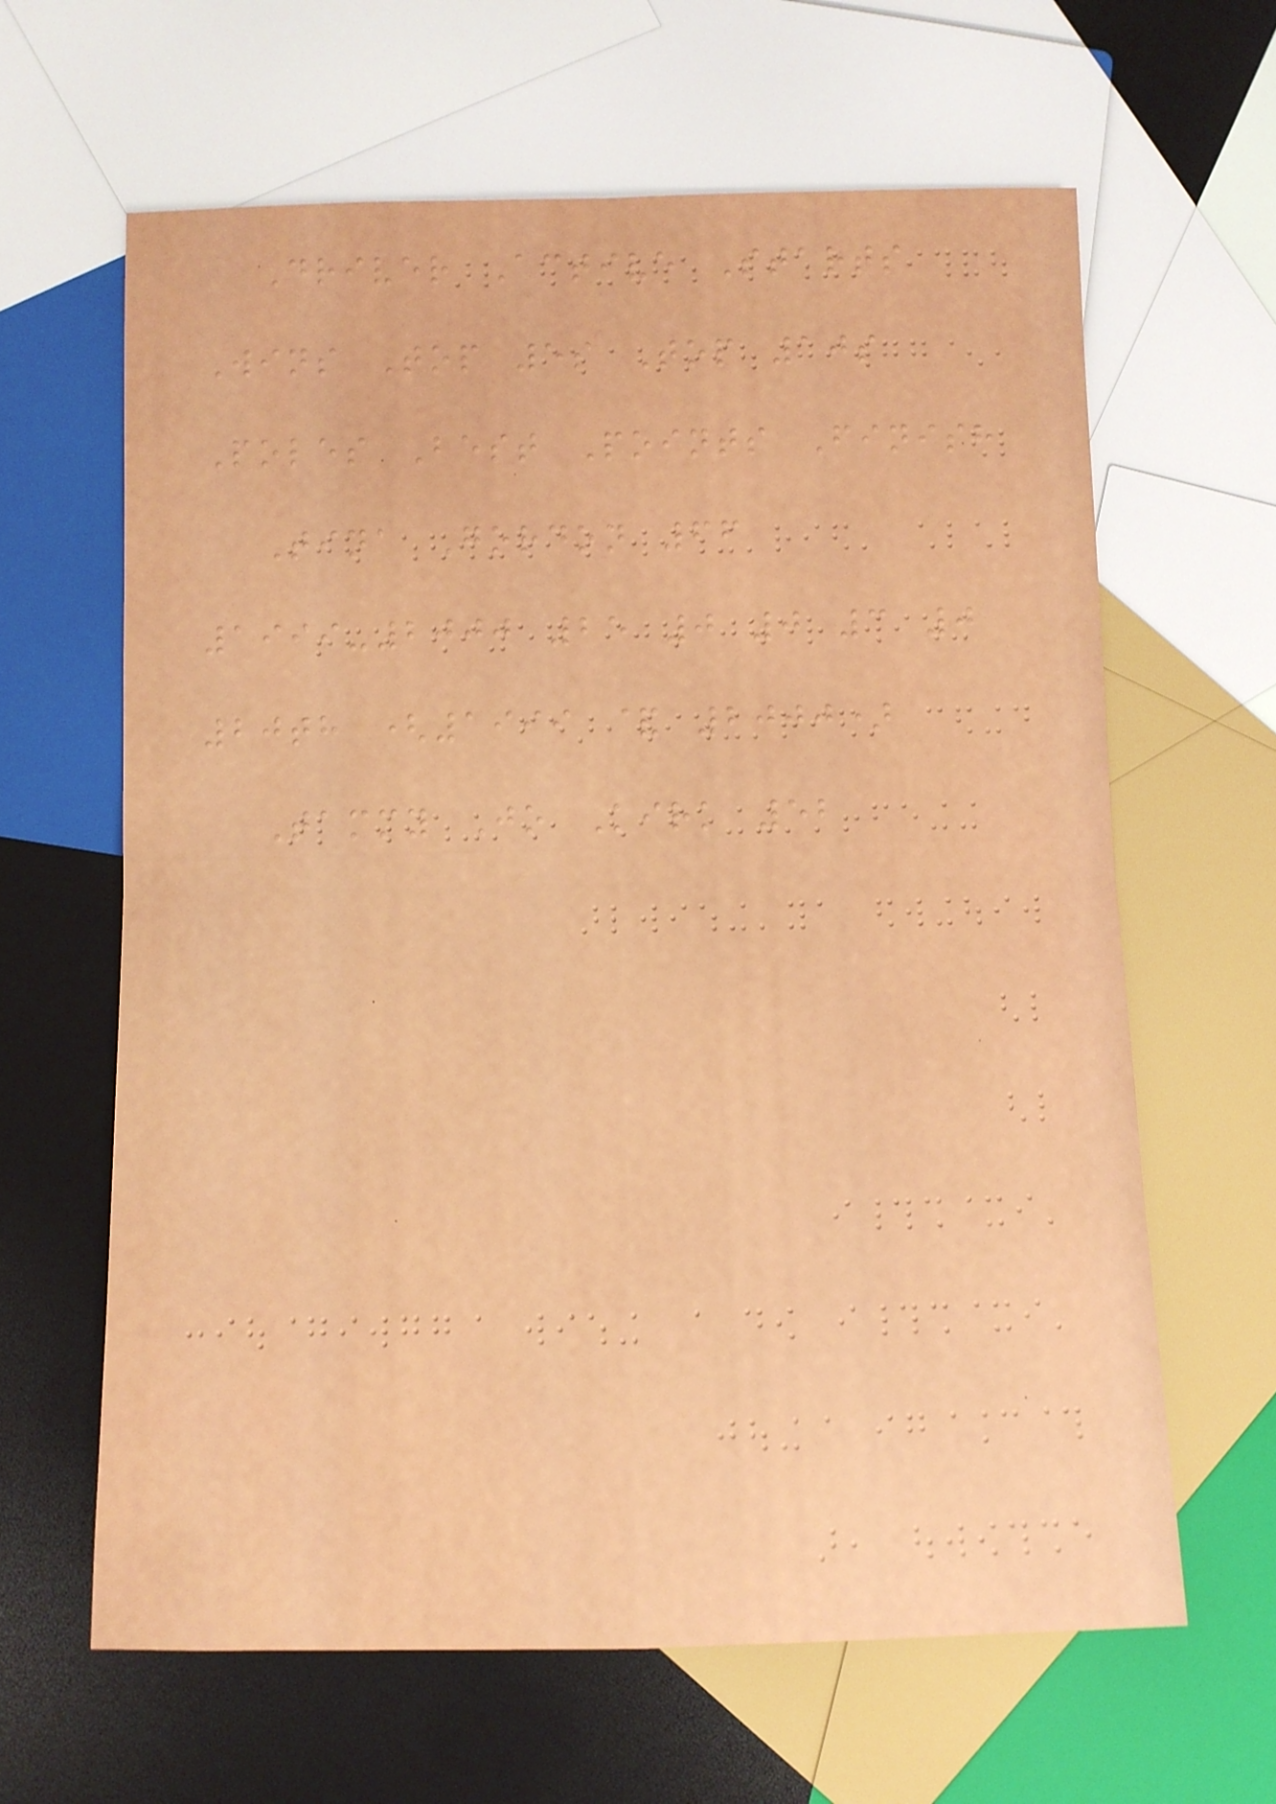Driver Active Starts
Wins Top 5s Top 10s
Poles Best Points Finish
Tina Gordon 66
1999-2000 25 0 0 3 0
20th (1999 & 2000)
Tammy Jo Kirk 52
